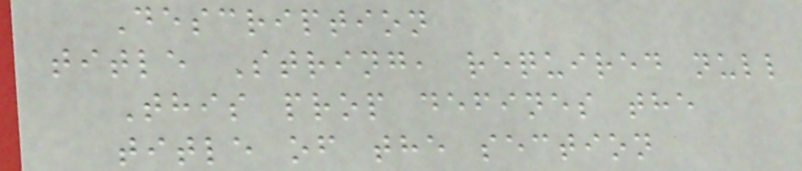Description
title String, required null
This prop defines the
title of the section
